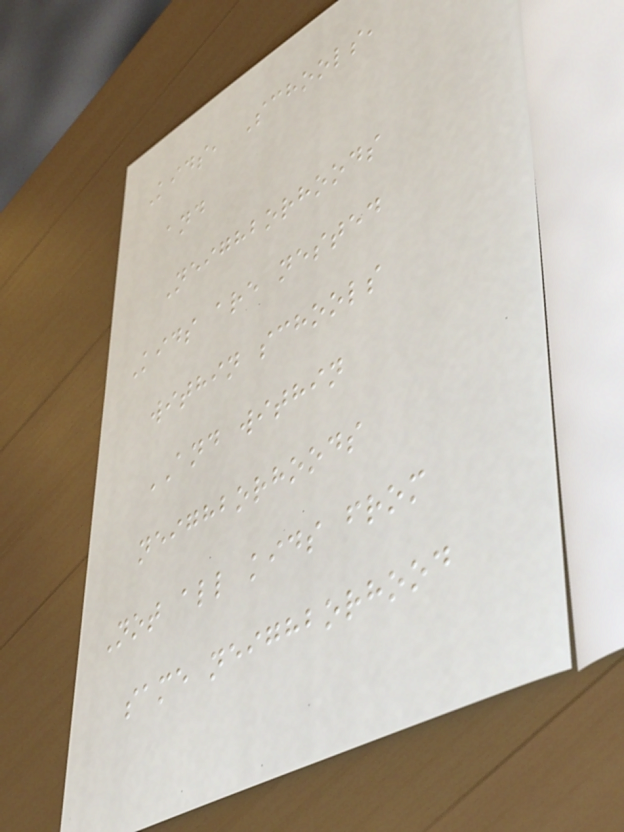Kids, Schools,
and
Neighborhoods
Kids are nested
within schools
AND within
neighborhoods
Not all kids from
same neighborhood
